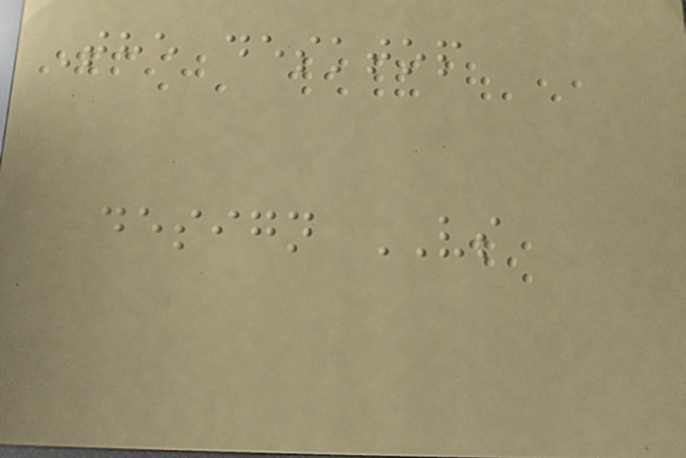The desktop
design VS
